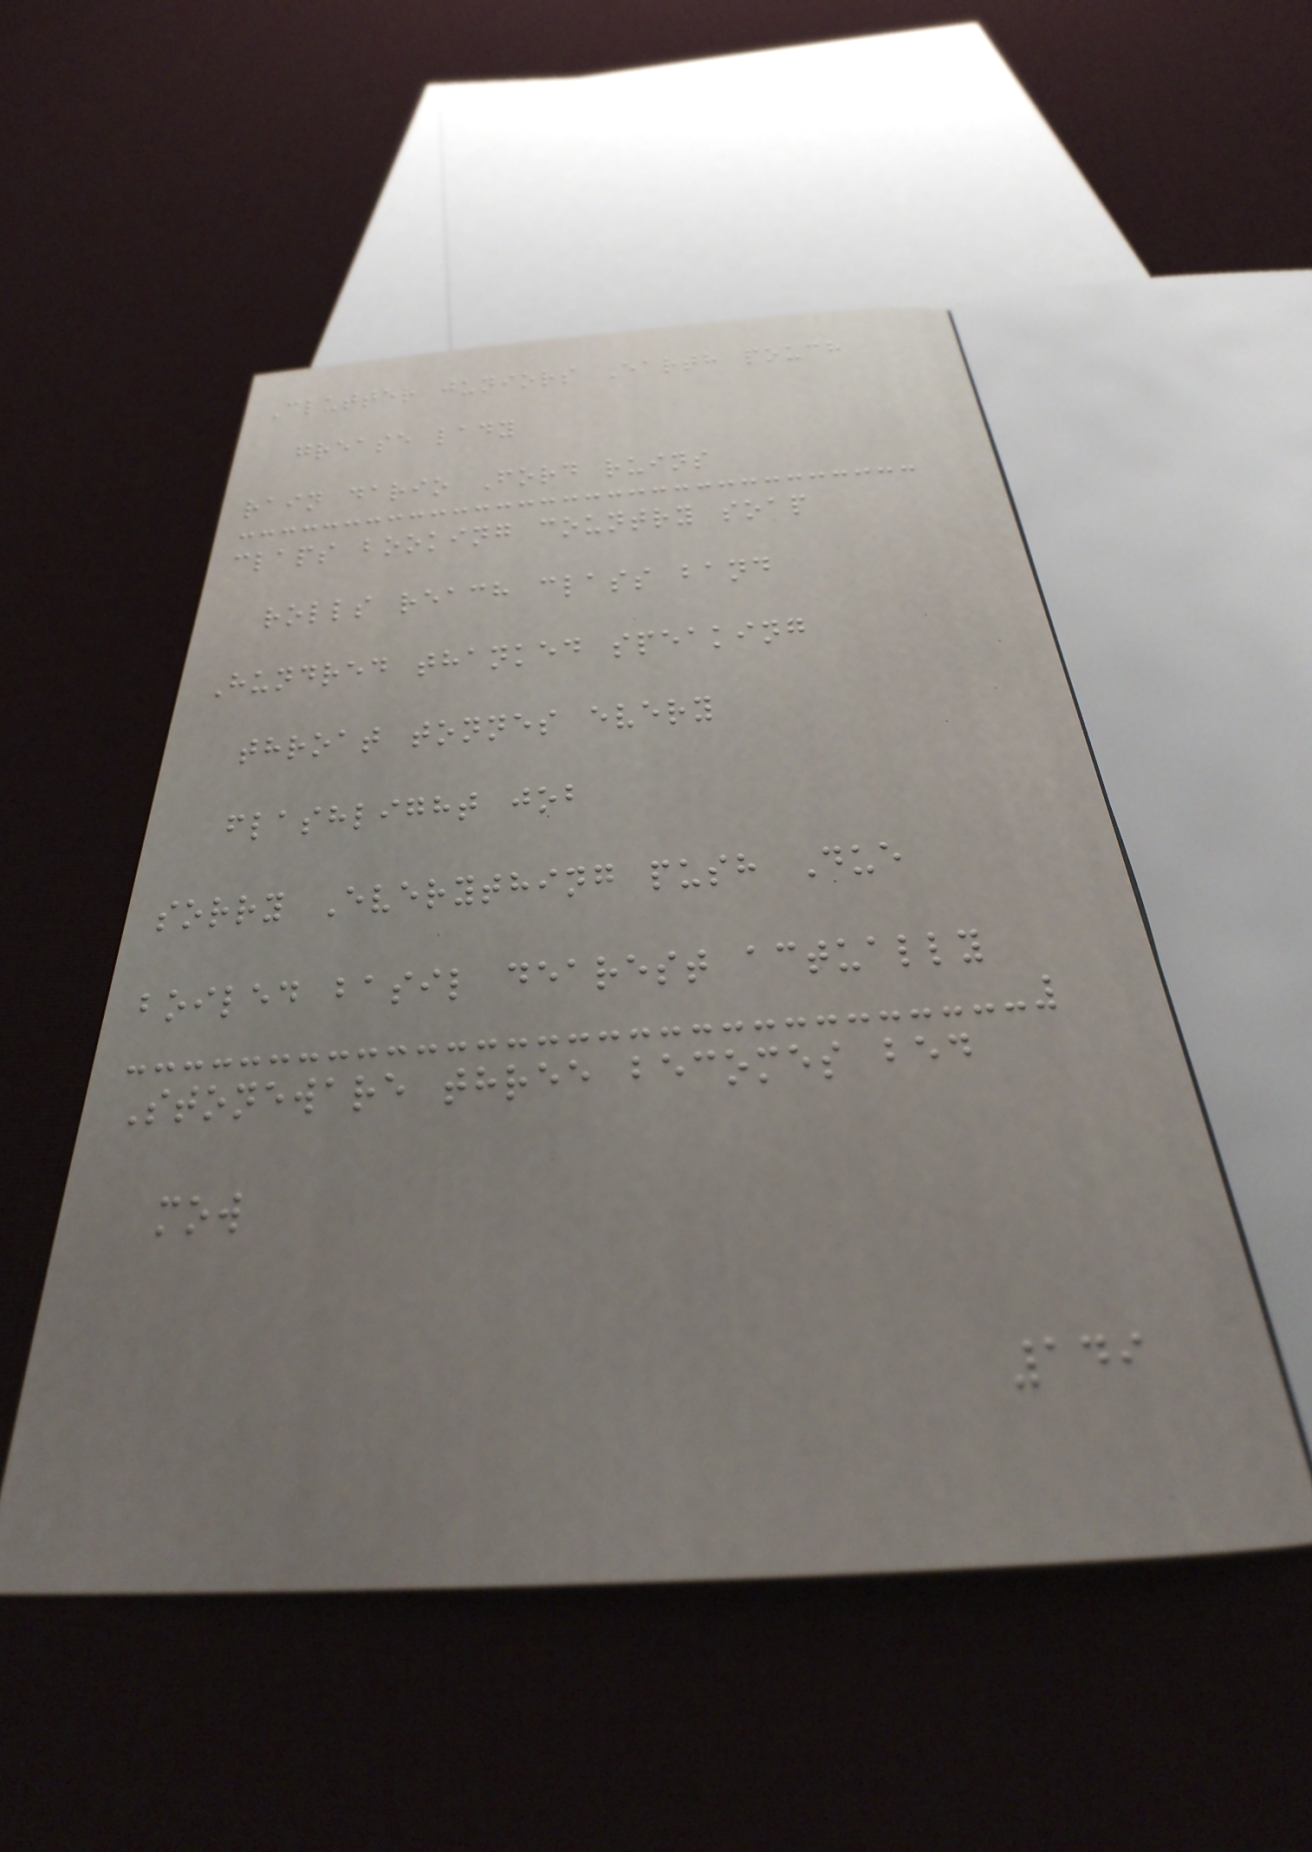Clutter juniors Earth pouch
grease lady
rain dario Ford ruins
claps booking country soap
rolls reach class band
Hundred thanked speaking
throat tonnes every
flashlight job
sorry Everything push Due
boiled basil dearest actually
Stoneware three becomes bed
mow
149
